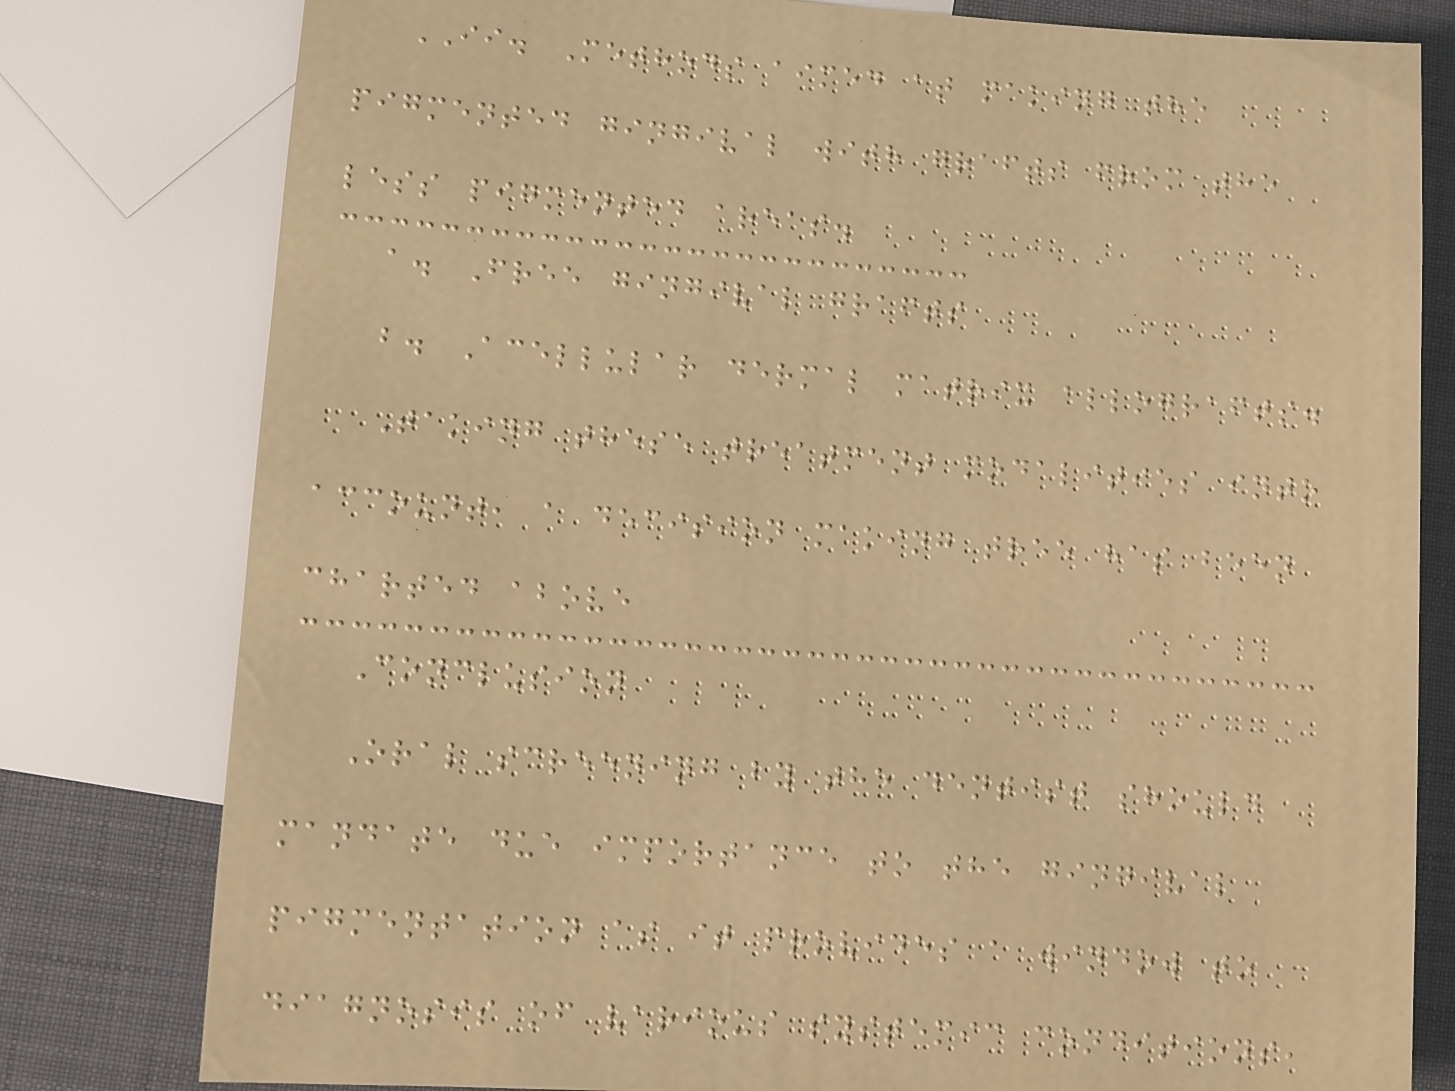II. Methods aimed at making the
pigmented gingival with grafts from the
less pigmented areas.
a. Free gingival grafts
b. Acellular dermal matrix allografts.
Taking these treatment modalities into
account, a decision making tree has been
charted above
Conclusion
Oral screening by the dentist should
mandate due importance to the gingival
pigmentation as it provides a window to
diagnosis of various systemic conditions,
